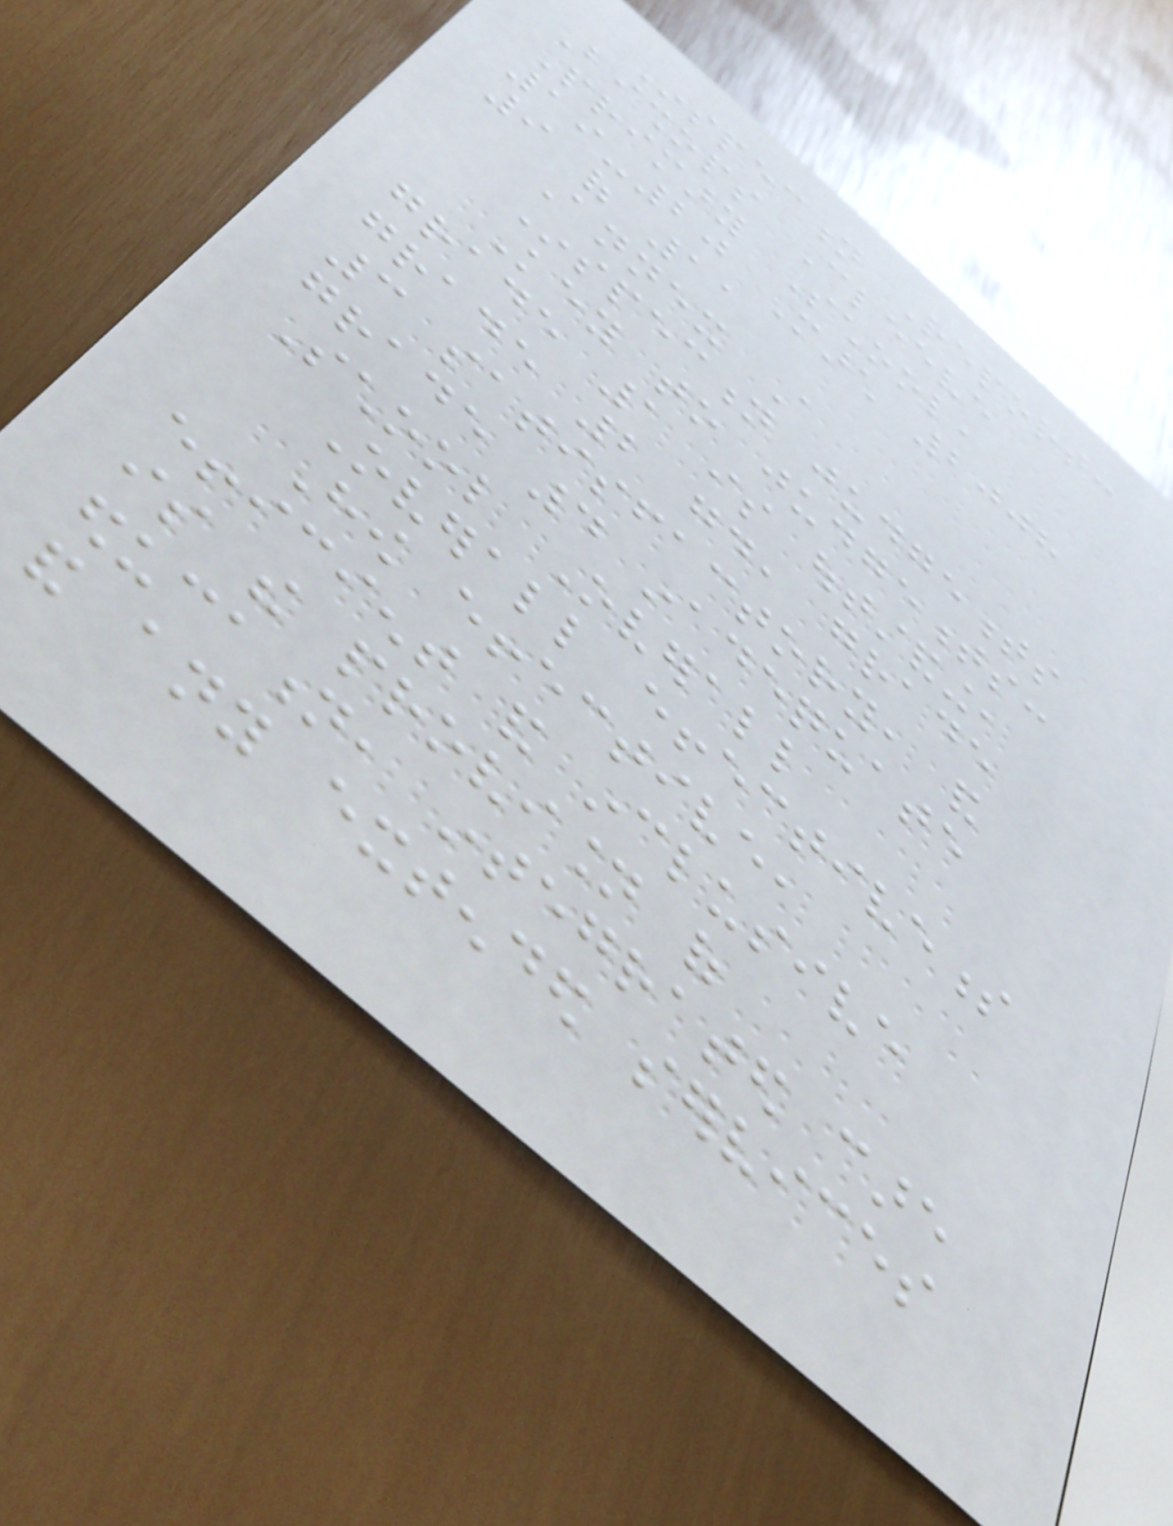Inspection Report:
Bishops Cleeve
Primary School,
19-20 March 2008
9 of 11
Annex A
Inspection judgements
Key to judgements:
grade 1 is outstanding,
grade 2 good, grade
3 satisfactory, and
grade 4 inadequate
School Overall
Overall effectiveness
How effective,
efficient and inclusive
is the provision of
education, integrated care
and any extended services
